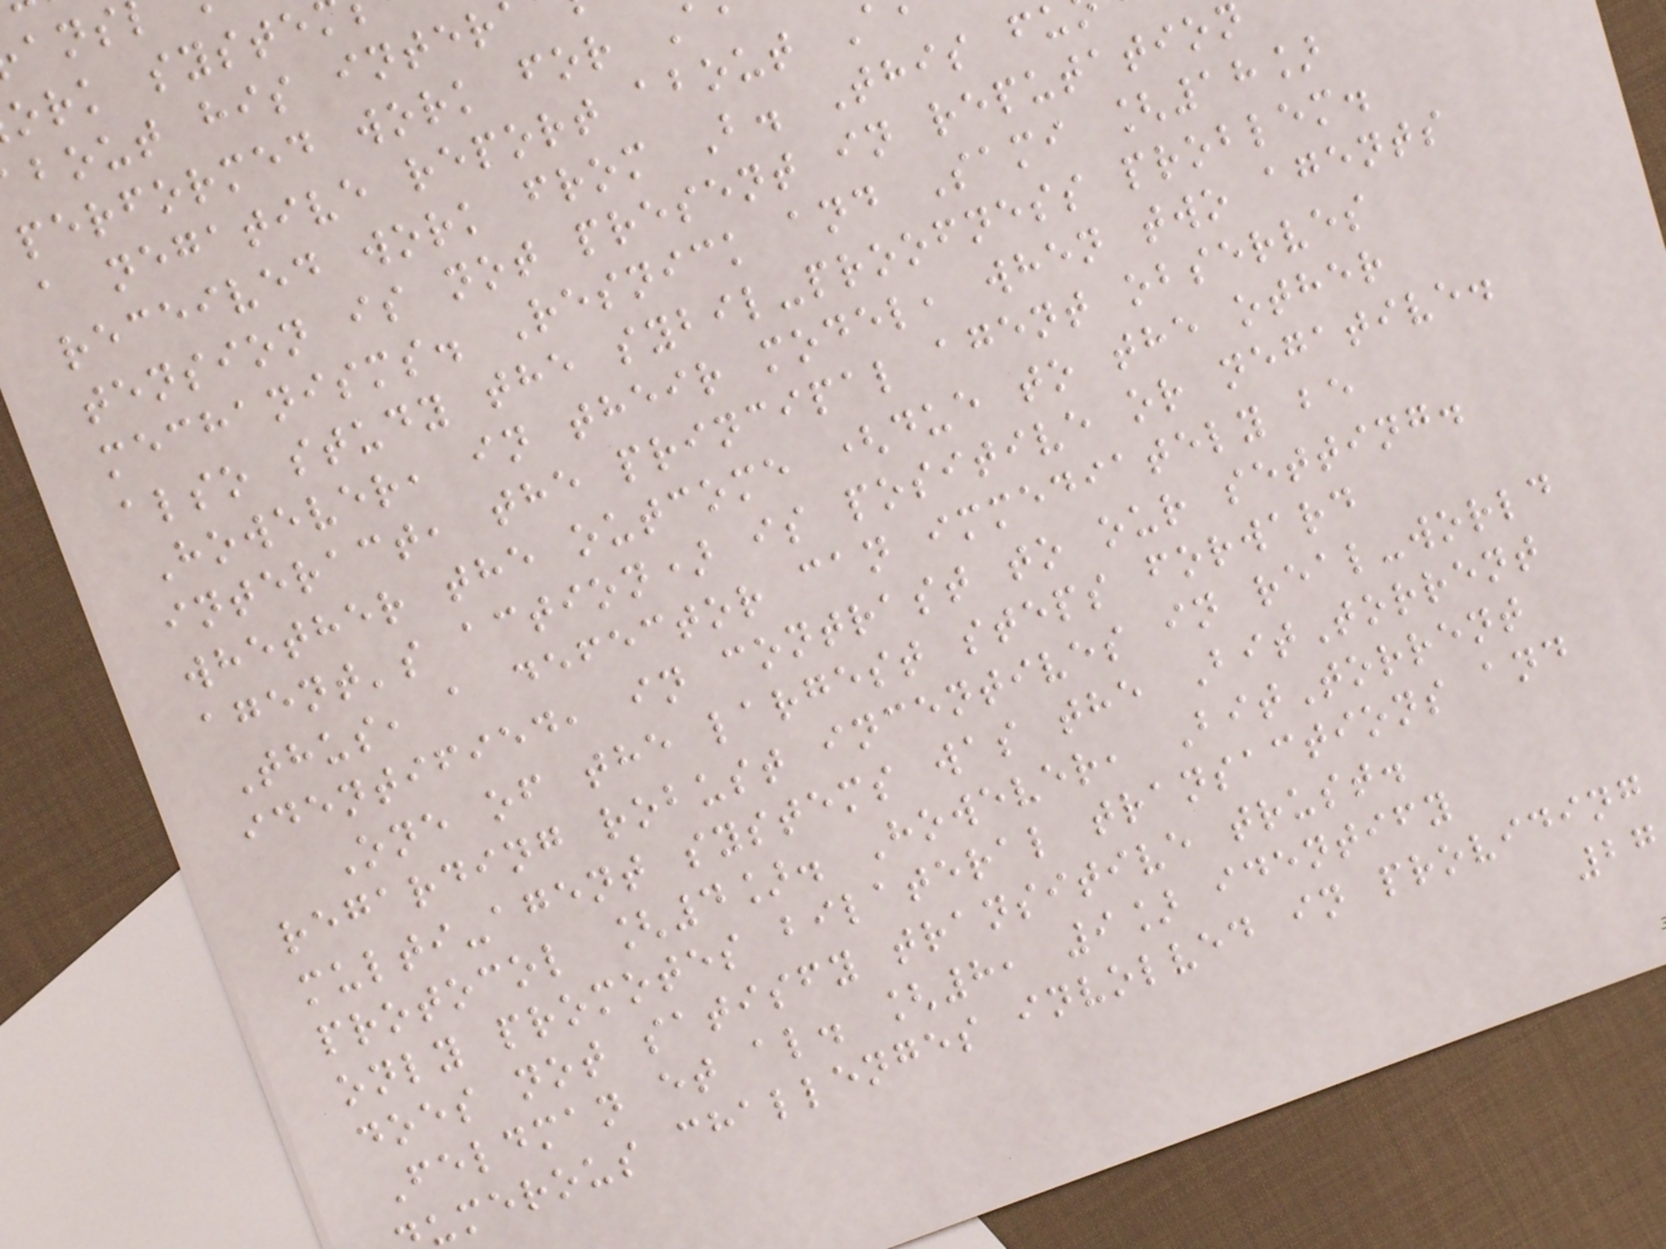bout his inter
performed work for
a negative report about
received work from B. This fu
tension is not present in reputation
mechanisms. Resnick and Sami [18]
also study the sybil-proofness problem.
However, in their model, when two agents
interact, the principal agent observes
whether the outcome (due to the other
agent's action) is positive or negative.
Thus, a defector can immediately be
identified, in contrast to our setting.
One of the largest steps forward
regarding robust incentives in real-world
multi-agent systems was the BitTorrent
protocol [4]. However, BitTorrent
only promotes bilateral transactions and
does not satisfy transitive trust.
Feldman et al. [8, 9] identify
umerous challenges involved in providing
27
